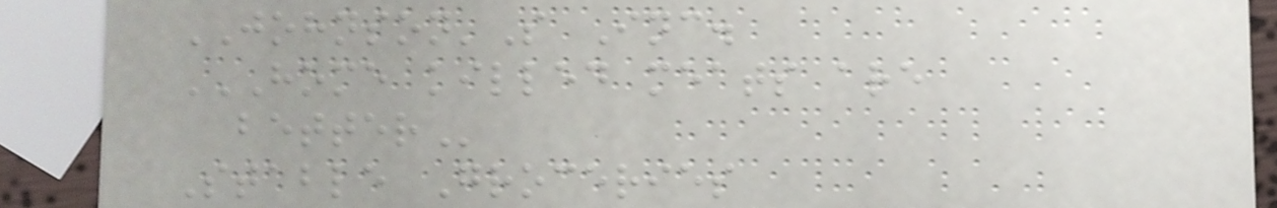JOHNSON'S Inc.
HOME KILLED MEATS ARE
BETTER
Stable Groceries
